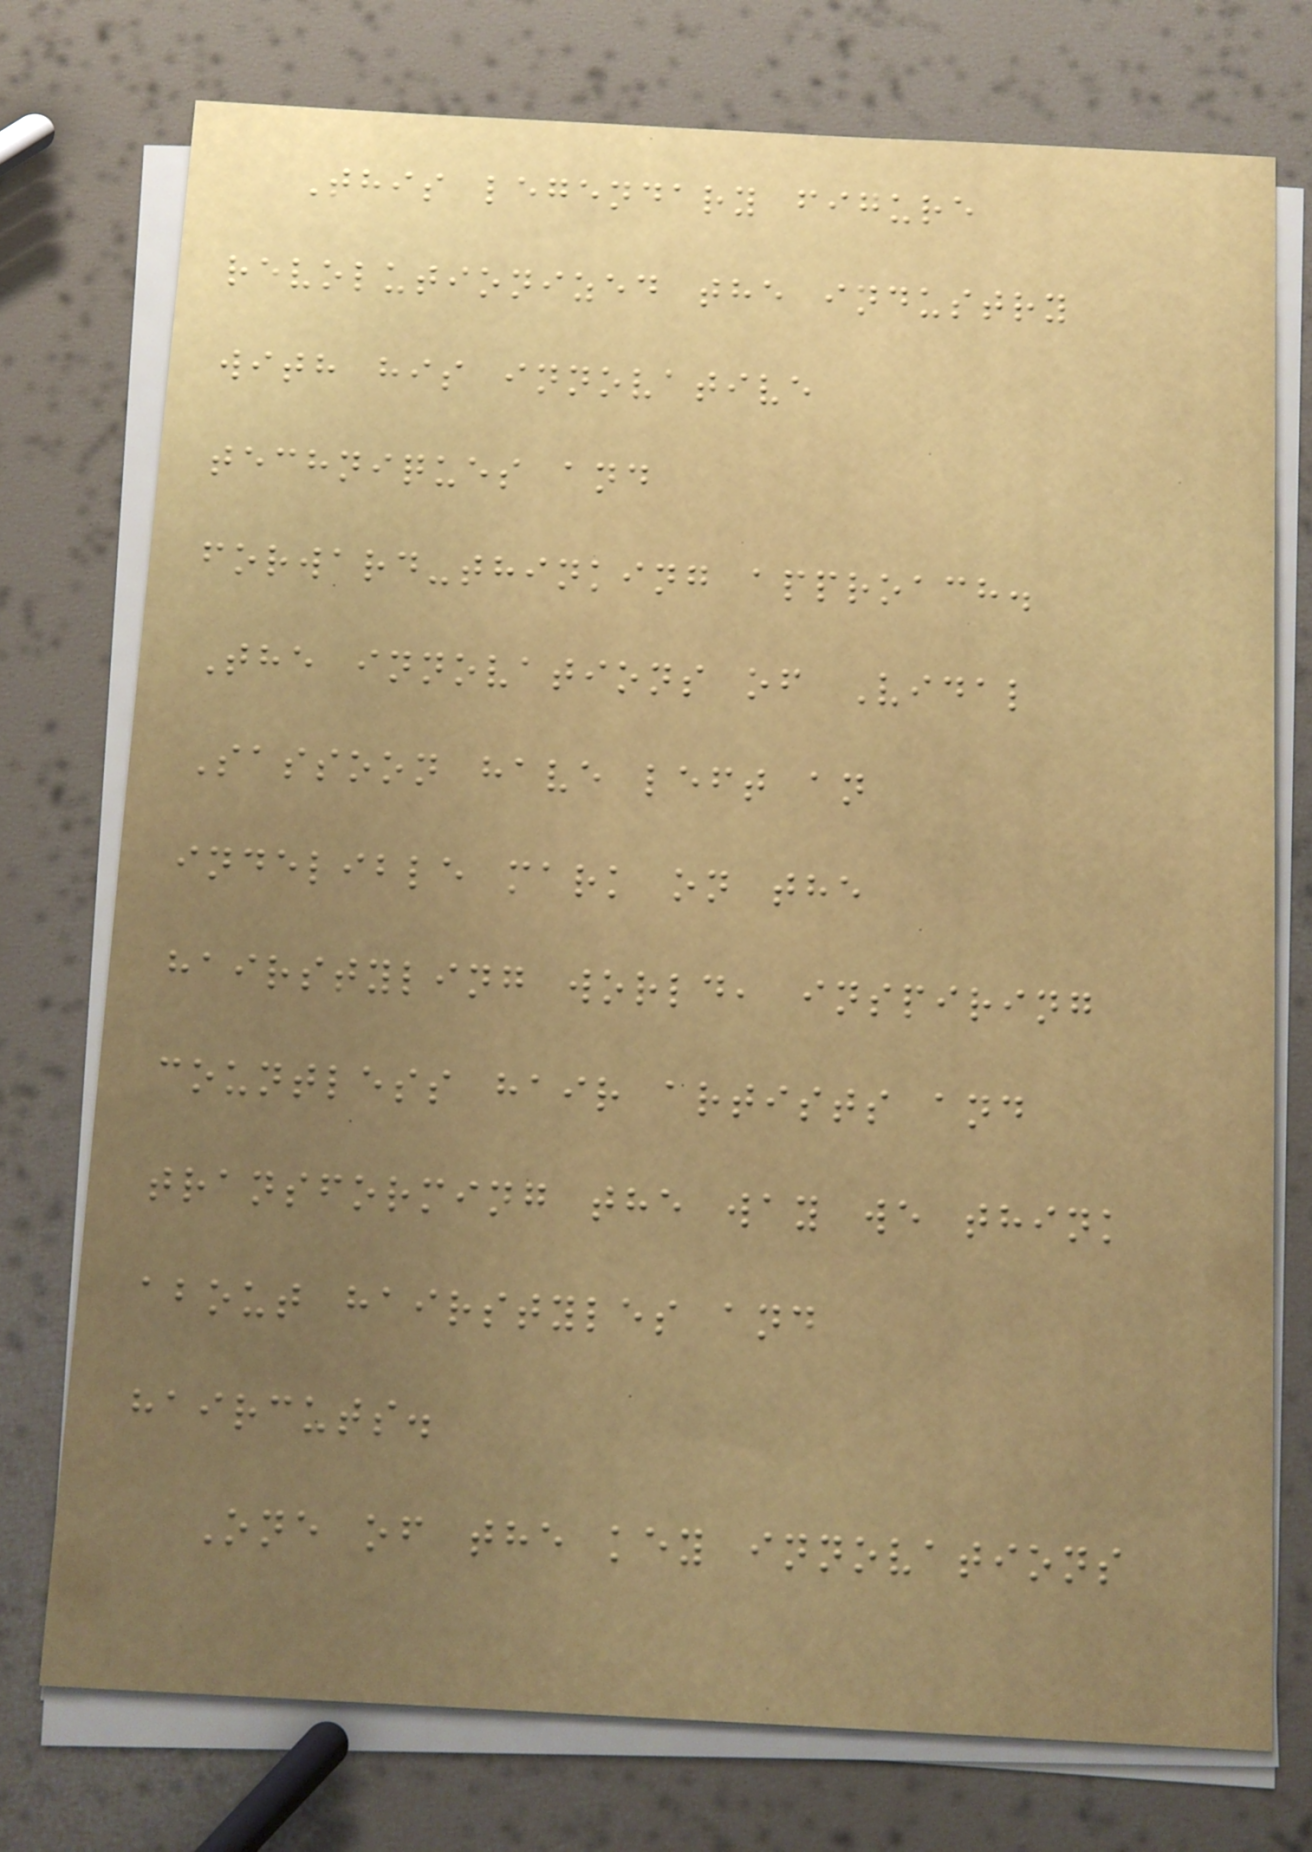This legendary figure
revolutionized the industry
with his innovative
techniques and
forward-thinking approach.
The innovations of Vidal
Sassoon have left an
indelible mark on the
hairstyling world, inspiring
countless hair artists and
transforming the way we think
about hairstyles and
haircuts.
One of the key innovations
